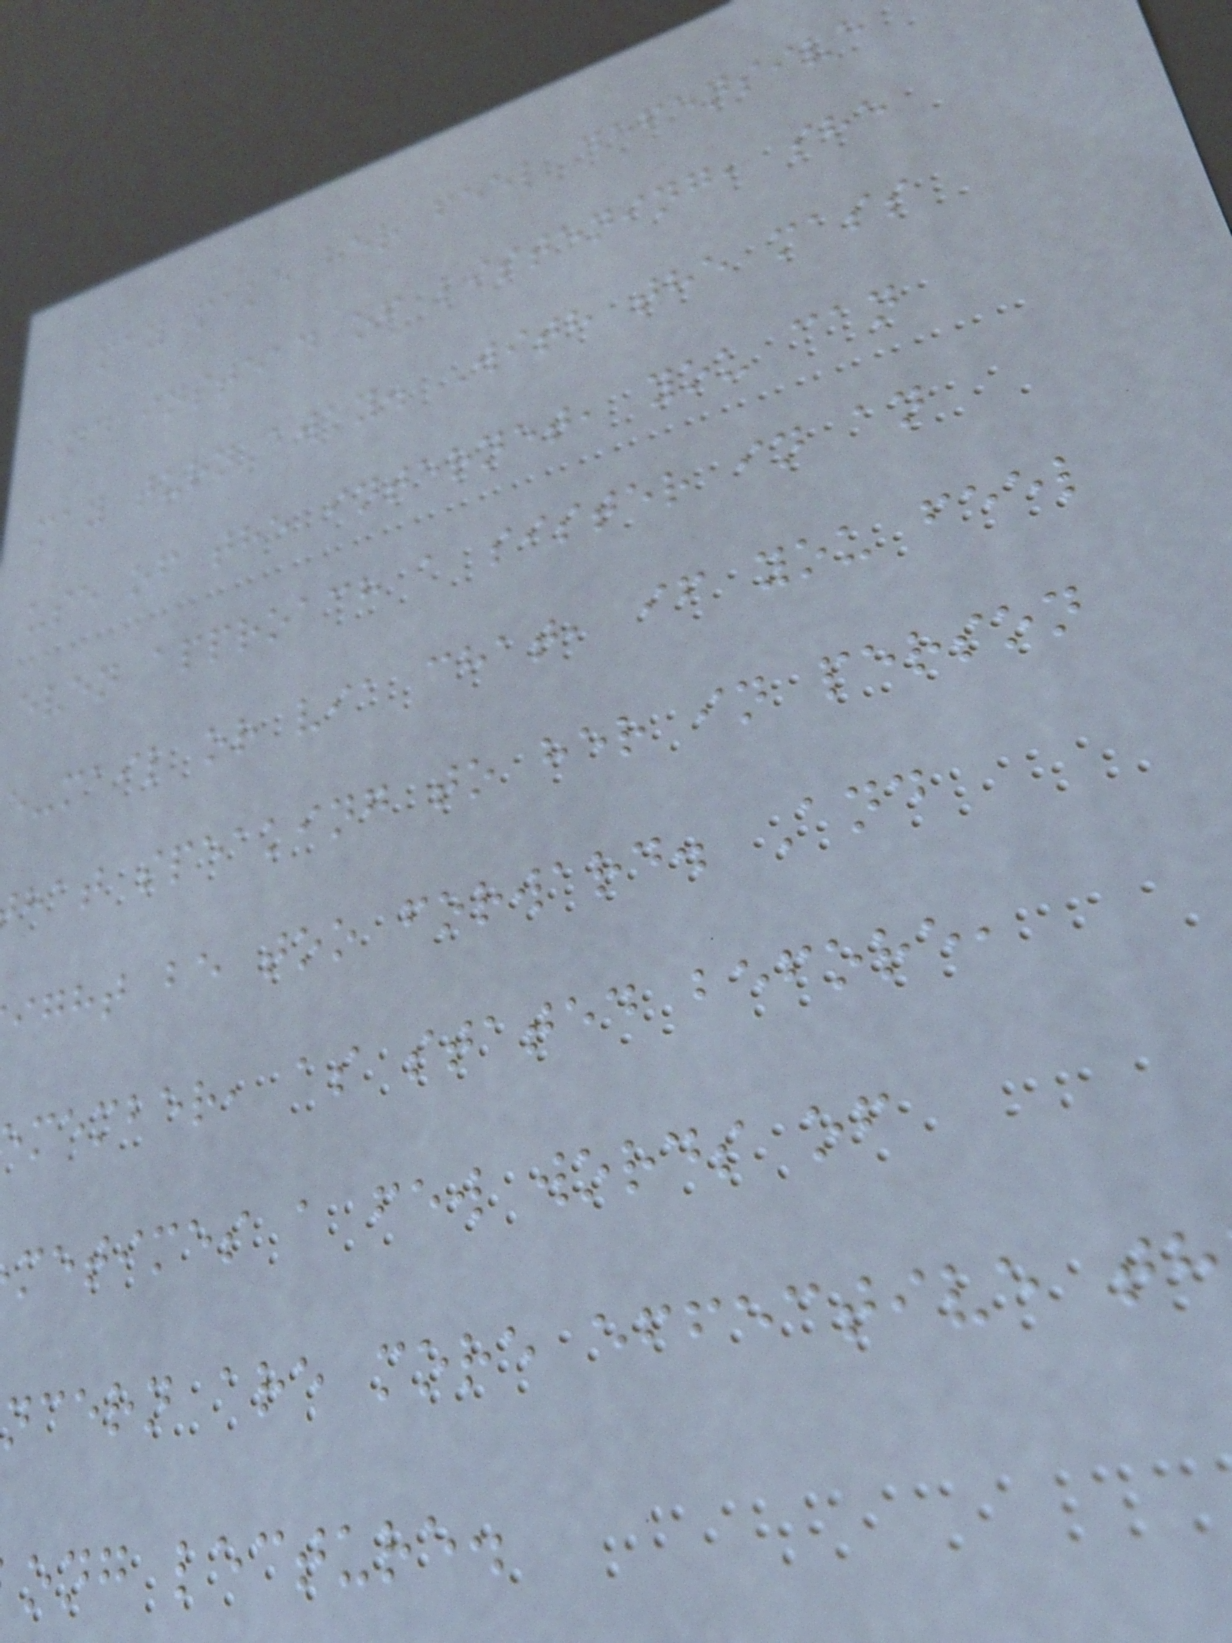may make her feel defensive
and instead of listening, she
may turn away. With the mass
use of the internet, you can
even approach a sister in an
e-mail or via chat, if you feel
hat speaking to her in person
ight be too forward. And
member, as stated before,
metimes a few words of
ncern are more effective th
ong lecture.
